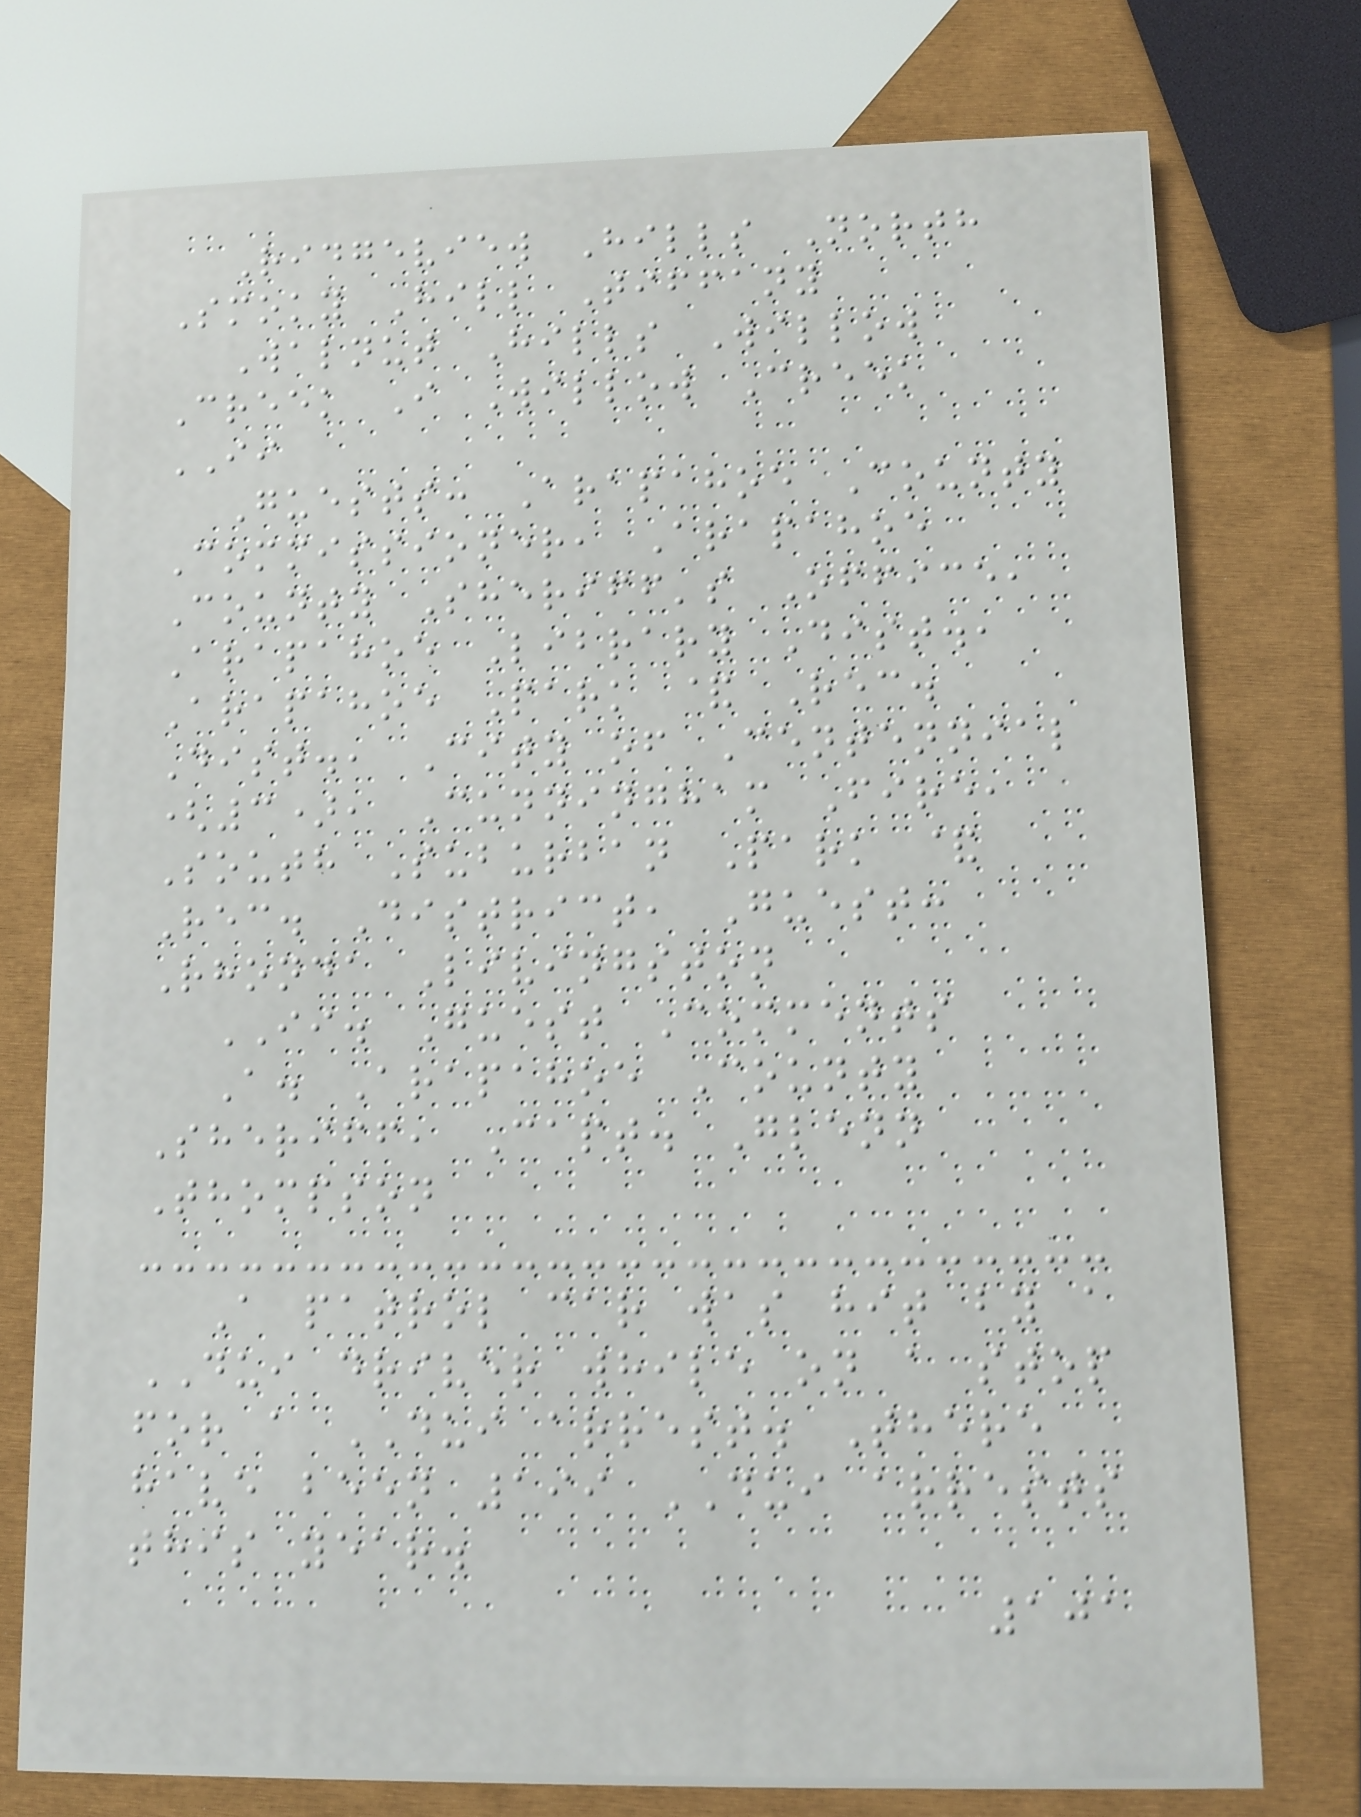Ridgeview Hills North
Smoky Hill Tiffany
Walnut Hills Willow
Creek I Willow Creek
II
Guests: Arapahoe County
Commissioner, Arapahoe
County Sheriff's Office,
Arapahoe Library Dist.,
Arapahoe Park & Rec.
Dist., City of Centennial
(3), Cunningham Fire,
South Suburban Park &
Rec. District, Guest:
Rhonda Livingston
II. Guest Comments
A. Arapahoe County
Sheriff, Capt. Glenn
Thompson
A patrol car was hit by a
DUI driver while on a stop
for a DUI arrest. There
have been 199 DUI arrests
this year.
101
